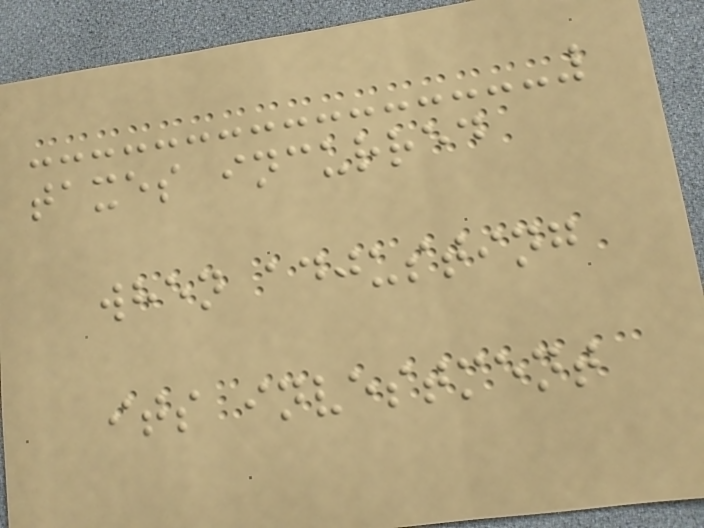taxes incurred
when adjusting
its investment
